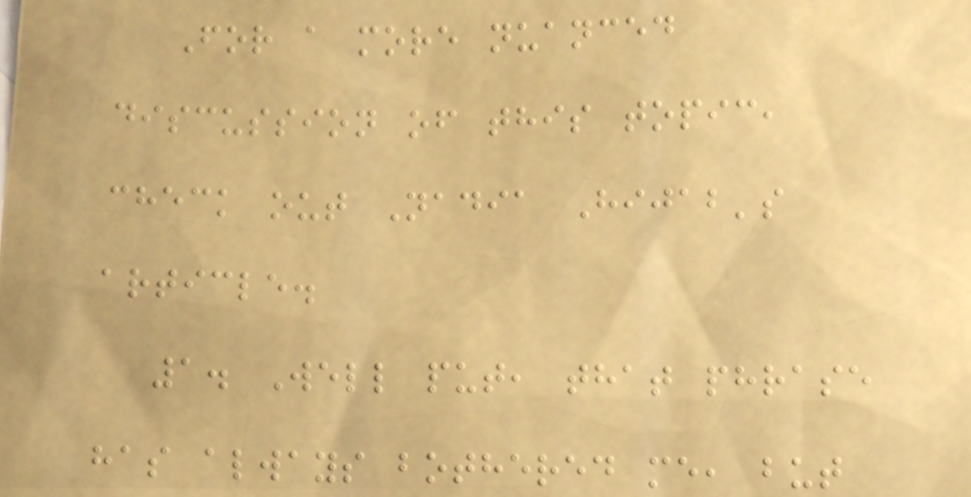For a more nuanced
discussion of this topic,
check out Nadia Hijab's
article.
1. Well put, that phrase
has always bothered me, but
